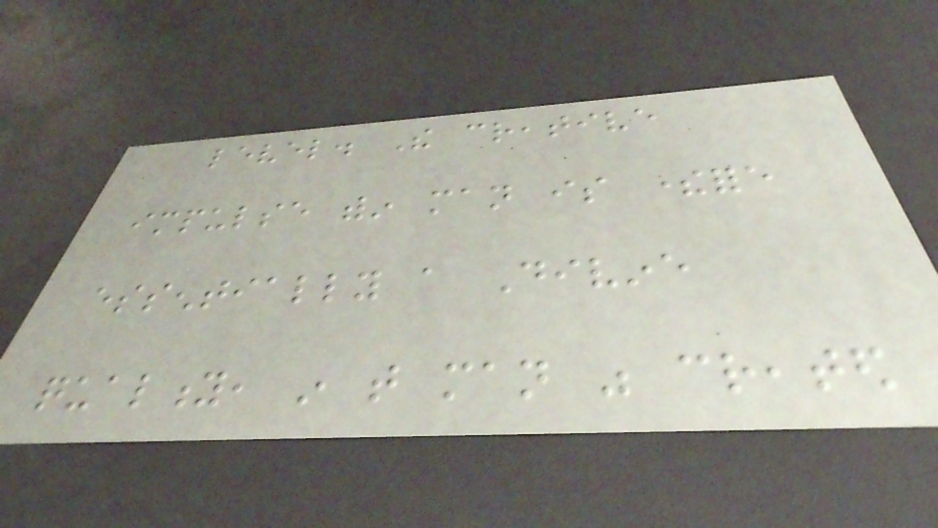level. The creative
impulse within man is therefore
essentially a Divine
quality, in that man was created
